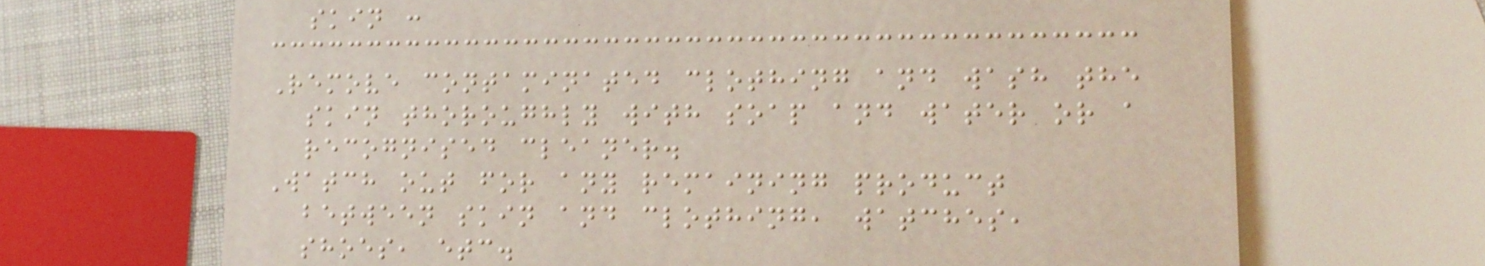skin :
Remove contaminated clothing and wash the
skin thoroughly with soap and water or a
recognised cleaner.
Watch out for any remaining product
between skin and clothing, watches,
shoes, etc.
